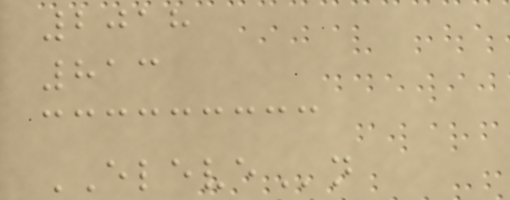2018
813
ELEVEn
